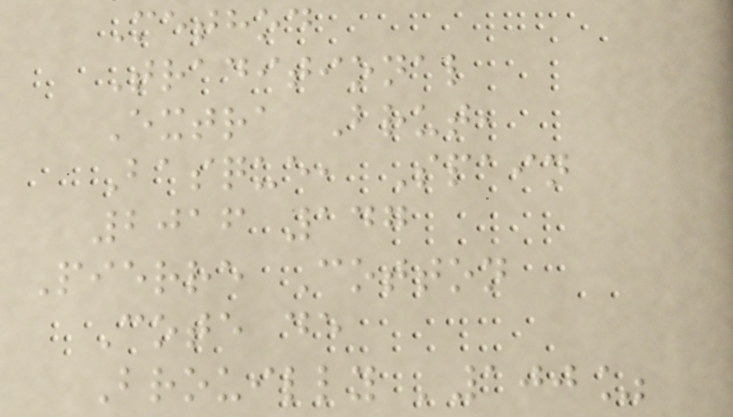Method
Traditional
Extra Brut,
Basque, Spain
2016 147
Pierre Cotton
Cote de
Brouilly '100%
